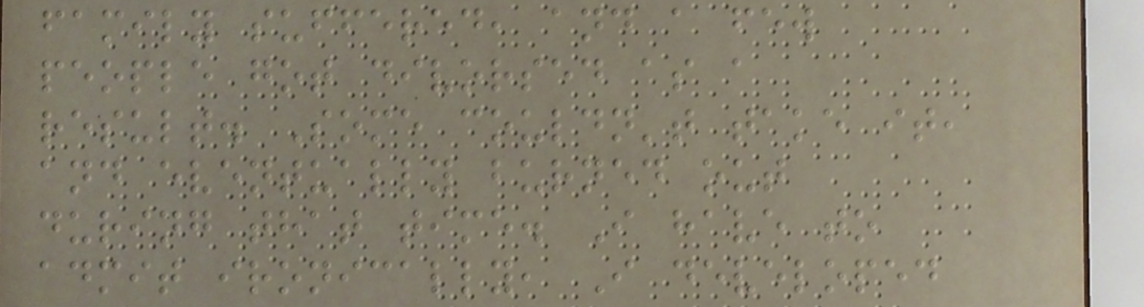family suffered, and a few
people got divorsed as a
result. Some couldn't take it,
and eventually burned out
during that time. I have to
admit ironically, I developed
